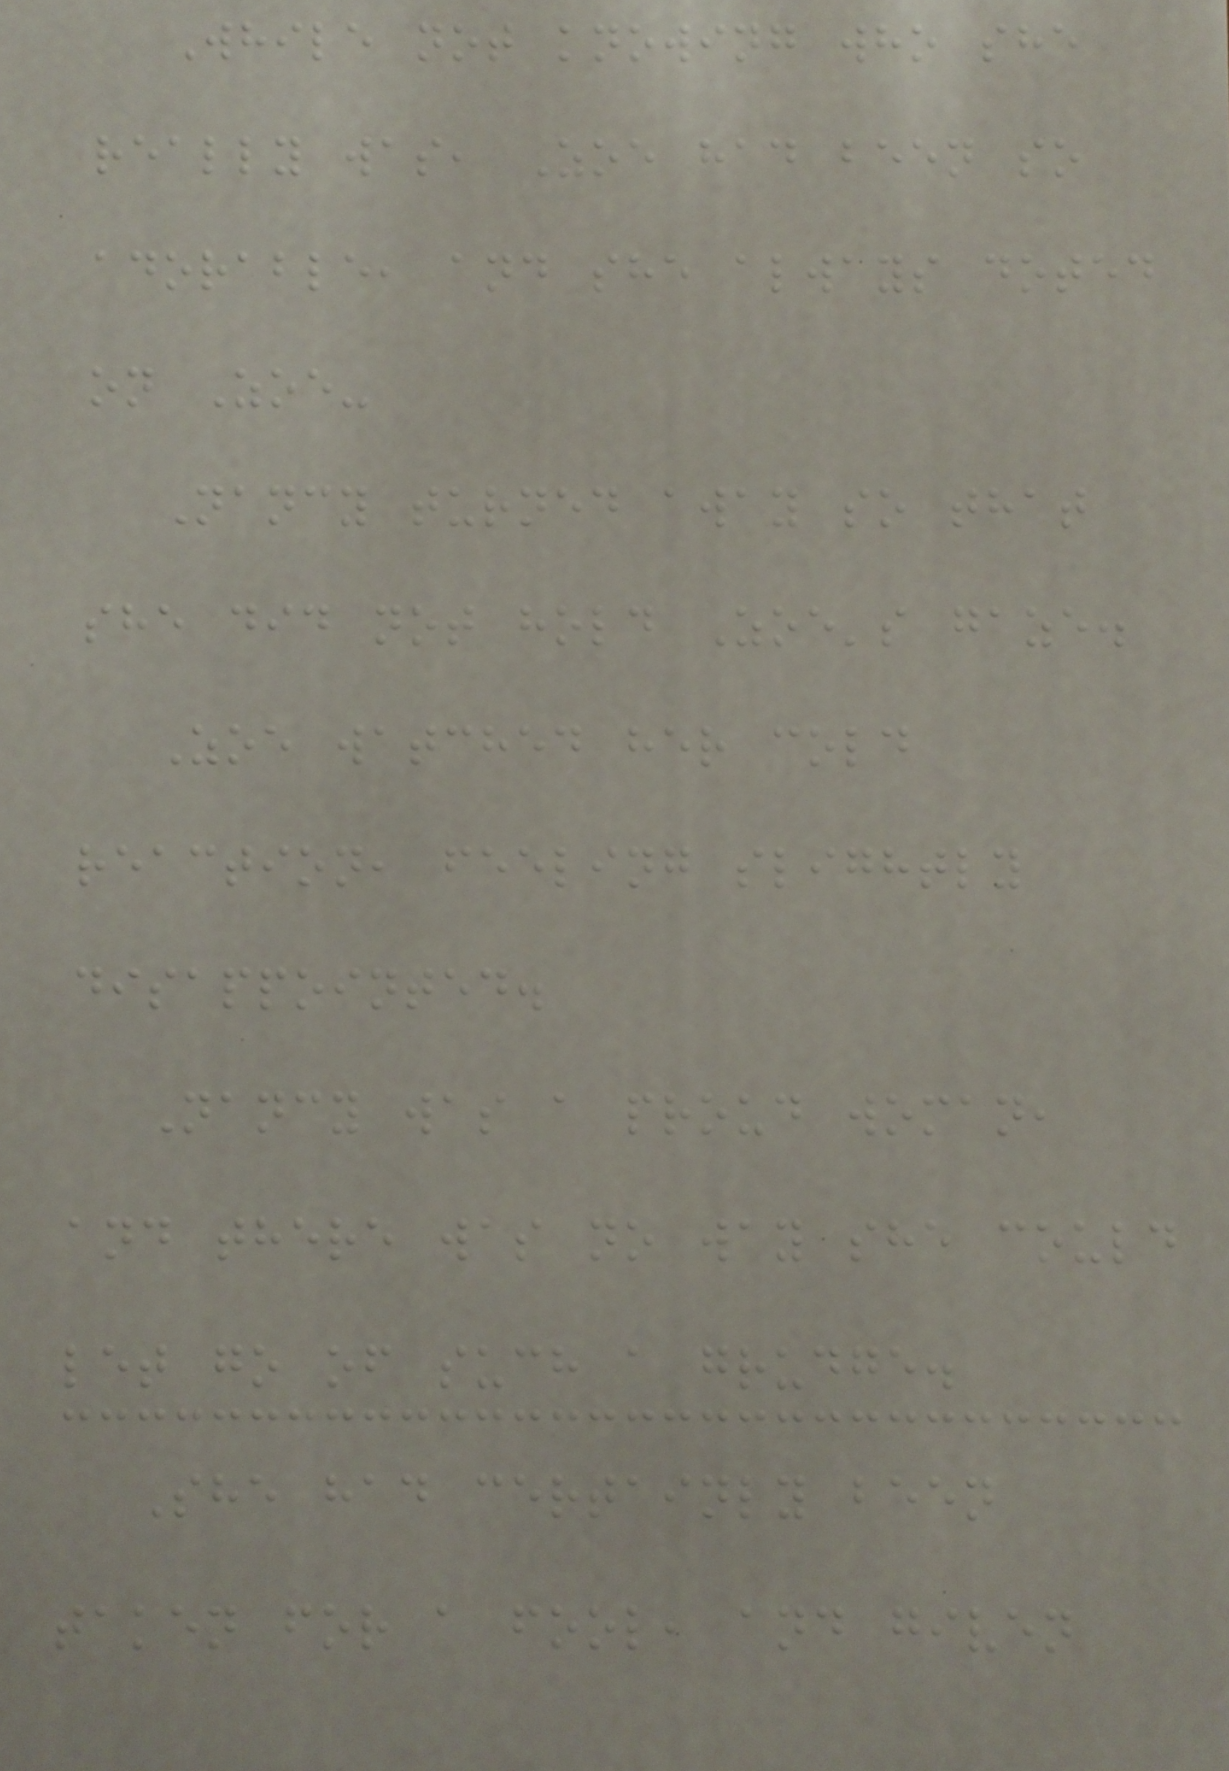While not knowing who she
really was, Zoe had been so
adorable, and she always doted
on Zoe-
Nancy turned away so that
she did not hold Zoe's gaze.
Zoe watched her cold
reaction, feeling slightly
disappointed.
Nancy was a proud woman,
and there was no way she could
let go of such a grudge.
She had certainly been
taken for a fool, and given
